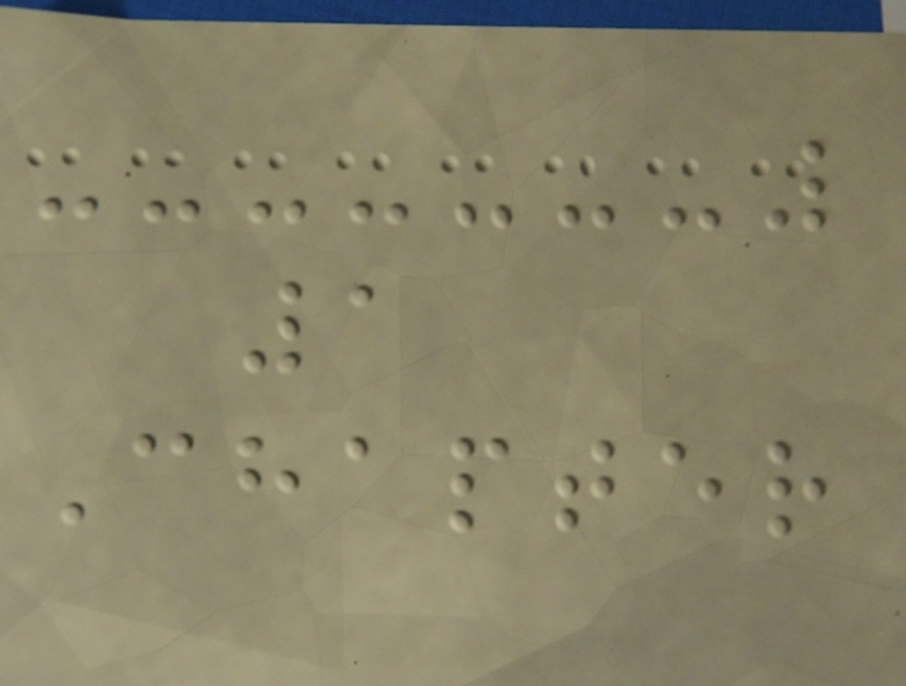1
Chapter
